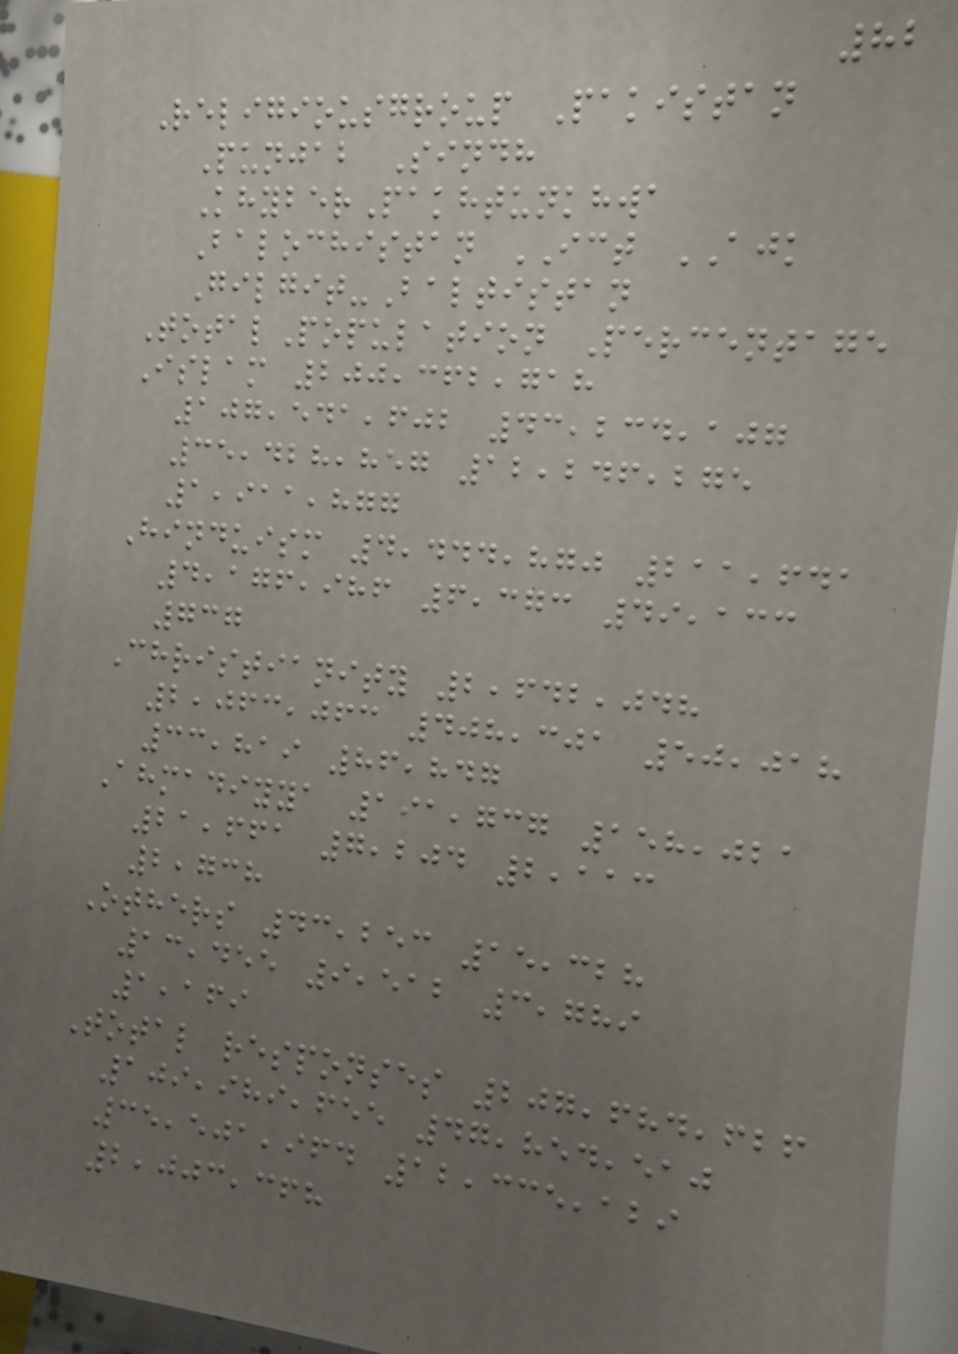82
Religiousgroup Pakistan
Punjab Sindh
KhyberPakhtunkhwa
Balochistan ICT AJK
Gilgit-Baltistan
TotalPopulation Percentage
Islam 200,362,718
107,541,602 43,234,107
35,428,857 12,246,275
1,911,877
Hinduism 4,444,870 211,641
4,176,986 6,373 49,133
737
Christianity 2,642,048
2,063,063 408,301 50,018
33,819 86,847
Ahmadiyya 191,737 158,021
21,661 7,204 2,113
2,738
Others 43,253 15,328
13,455 9,512 3,789
1,169
Total responses 207,684,626
109,989,655 47,854,510
35,501,964 12,335,129
2,003,368
